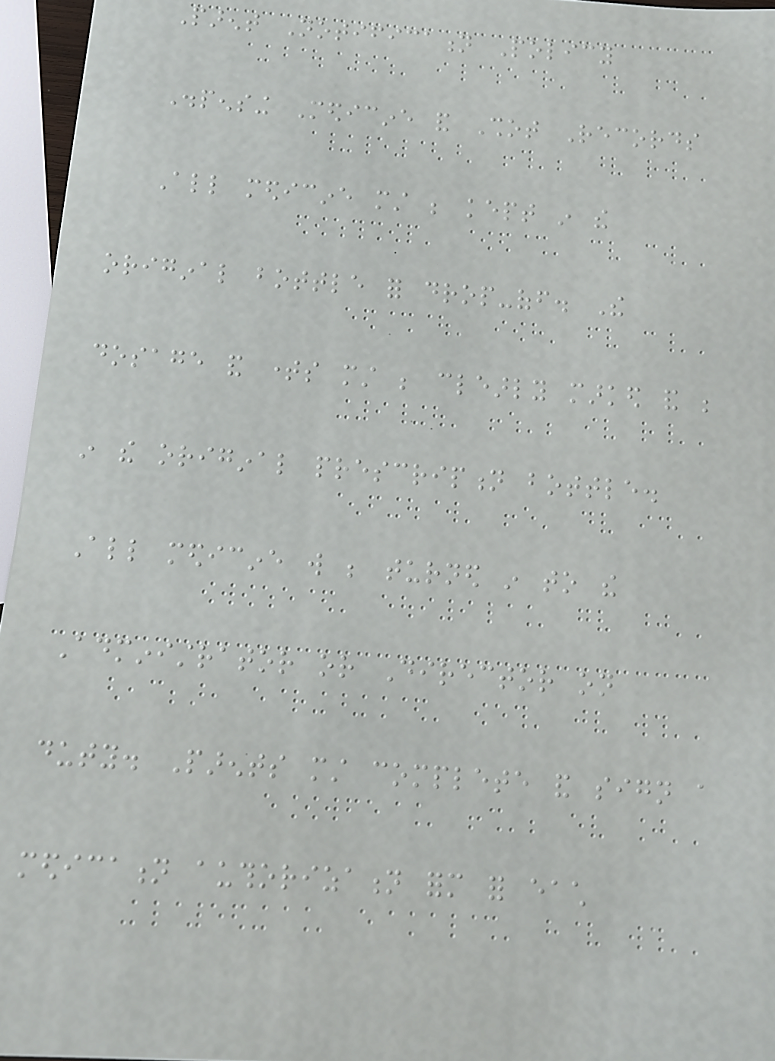Parent Notification Policy
Dispensing Medicine and Shot Records
All medicine must be kept in the
original bottle for drop-off. The
dosage and times must be clearly marked and be
in the original prescription bottle.
All medicine will be turned in to the
Administrator or Director on
duty. Parents must complete and sign a
medication authorization form for each
